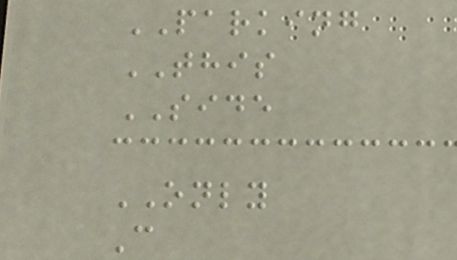PARKING
THIS
SIDE
ONLY
C
